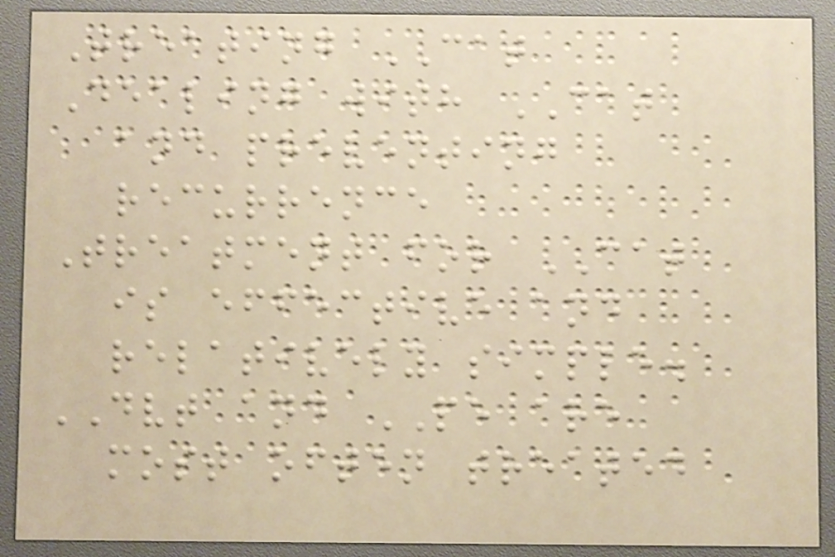Treating CAT
Dealing with CAT
and preventing
recurrence
Treatment for CAT
is effective and
relatively simple.
DVT and PE are
most often treated
